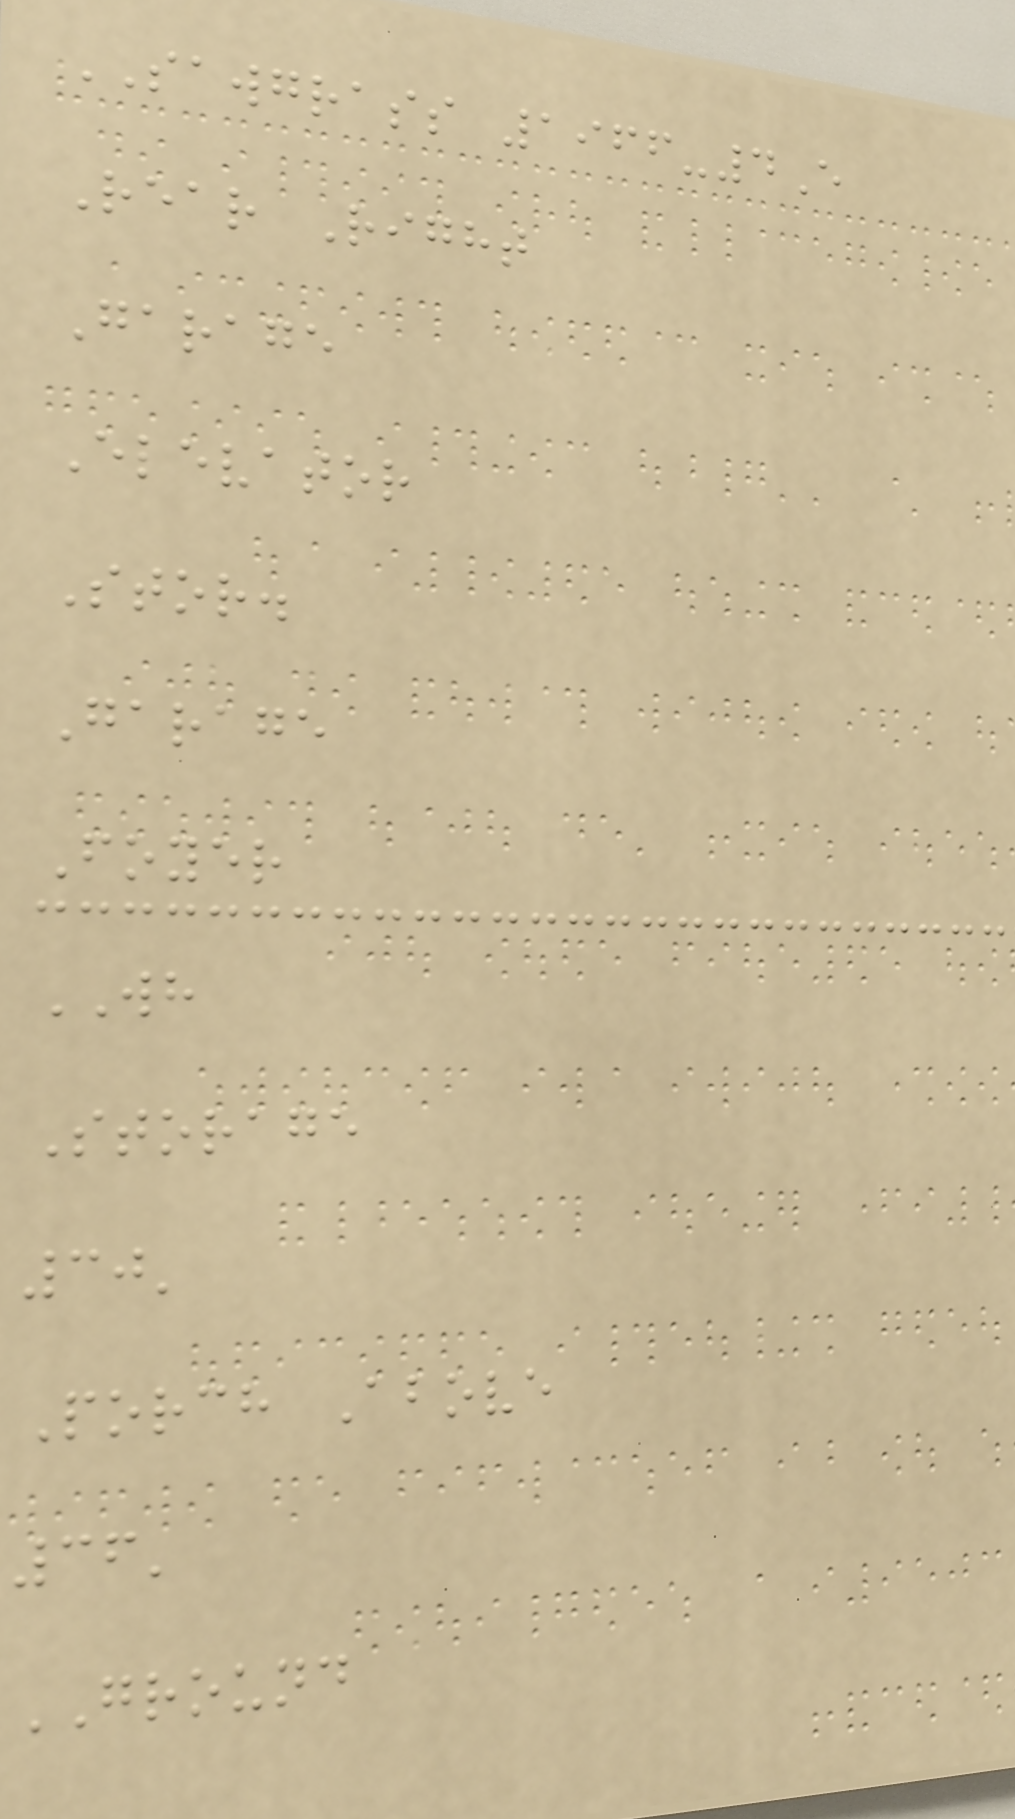SAWGRASS 1966-4E
Rear Right
Garage
Elevator
Stor.
Garage
Foyer
WH
Storage
30'
Porch Above
36'
GROUND
